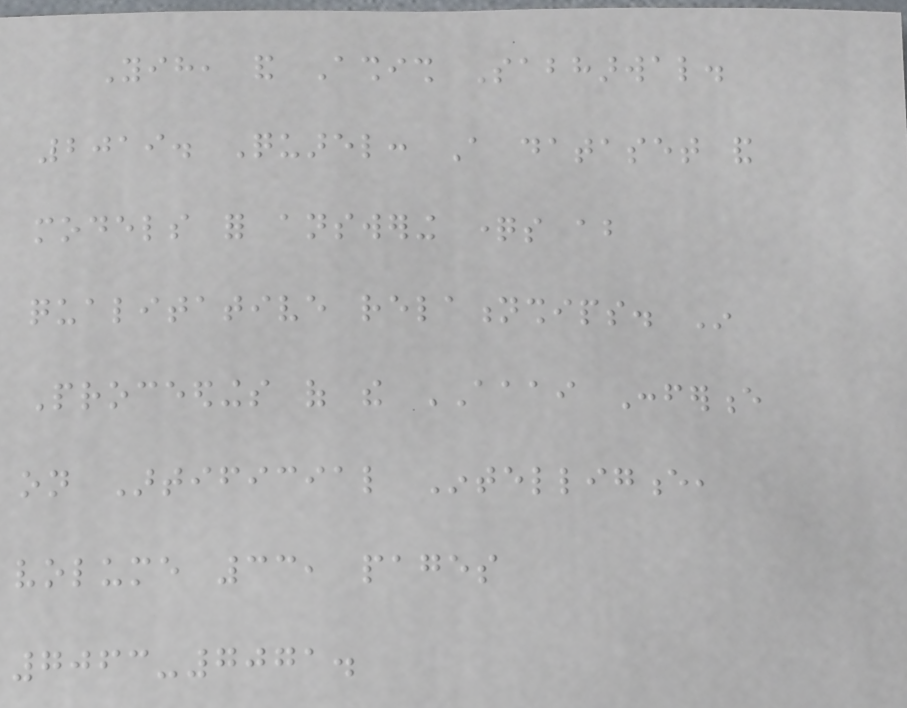Yih, and Ashish Sabharwal.
2019. Quarel: A dataset and
models for answering questions about
qualitative relationships. In
Proceedings of the AAAI Conference
on Artificial Intelligence,
volume 33, pages
7063-7071.
